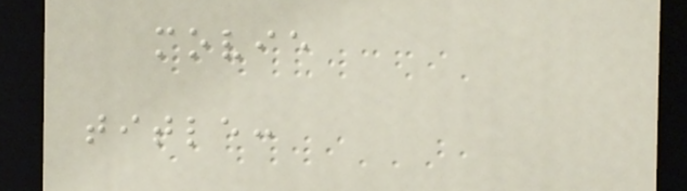movie
title:
